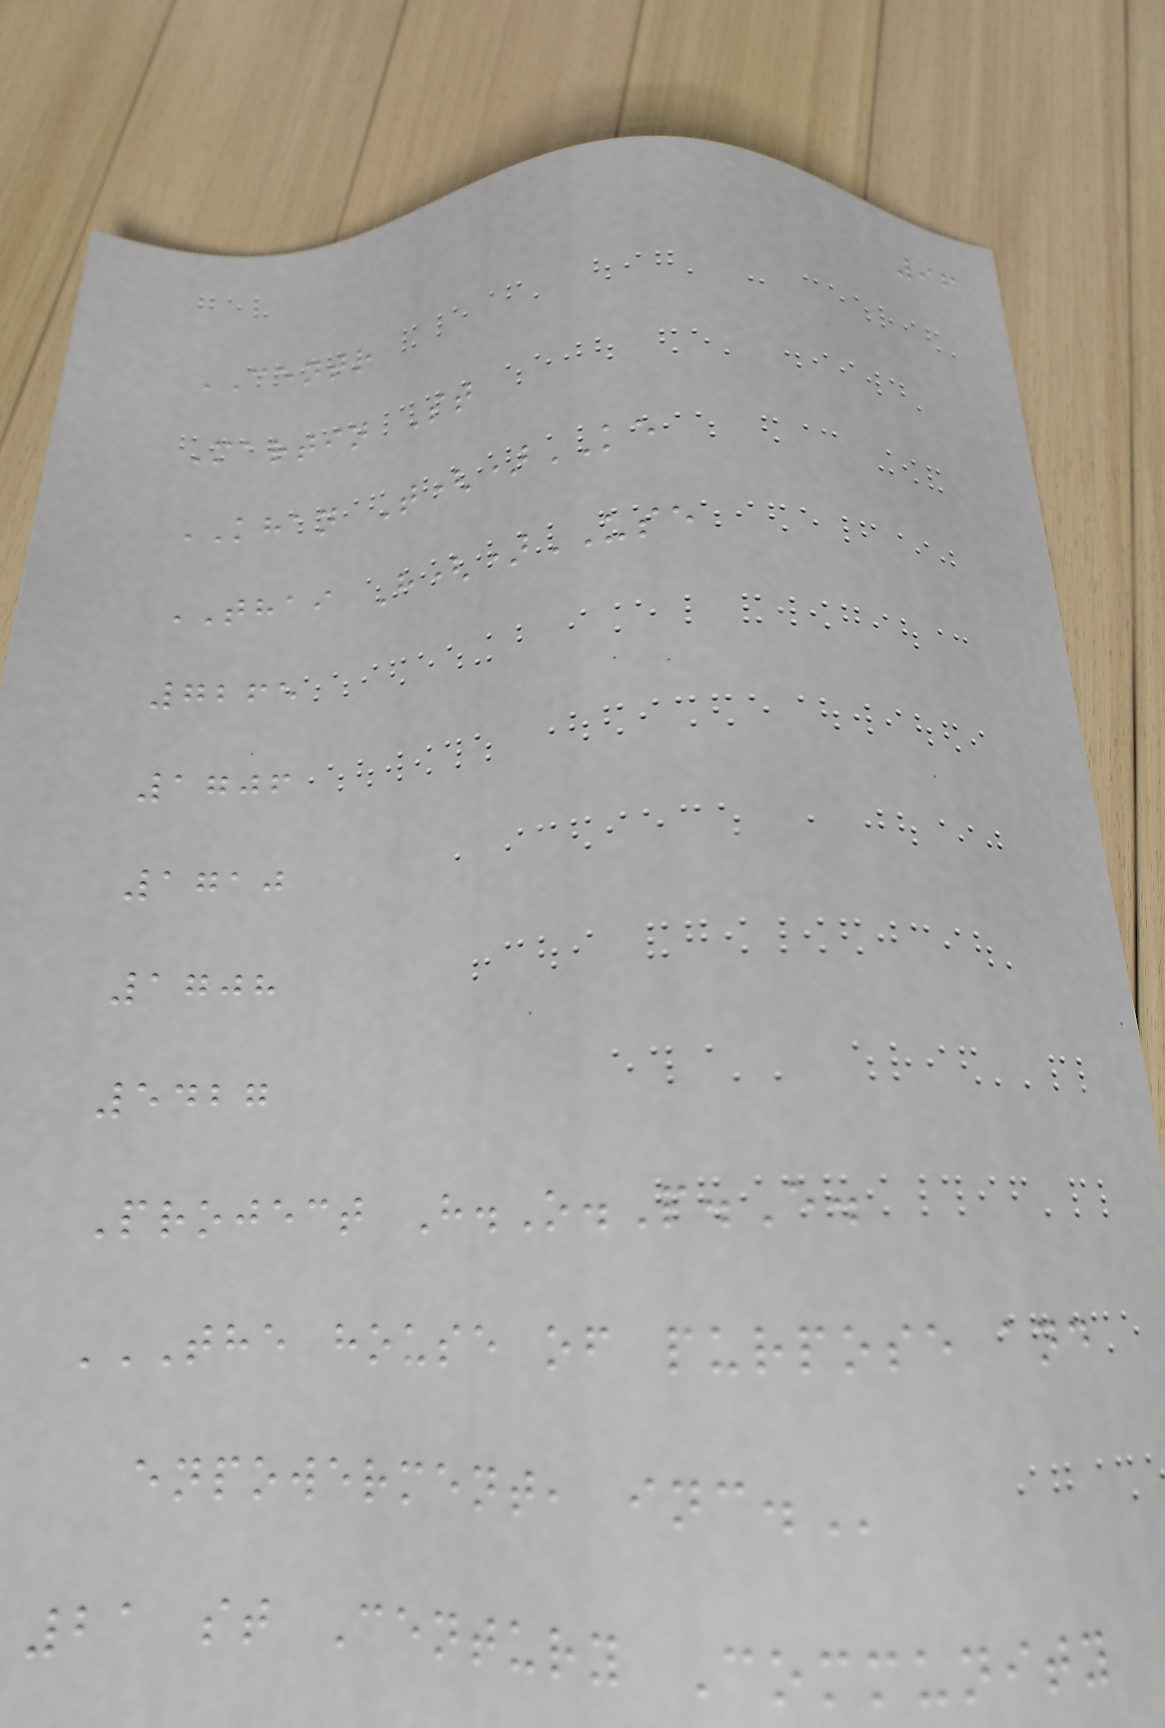96
CENTR
Martin St
KHAN T()KE
THAI H()USE
7265
1706
1710
1708
5427
Project H.O.P.E.
THE HOUSE OF PURPOSE AND
ENPOWERMENT, INC.
21 st Century Community
